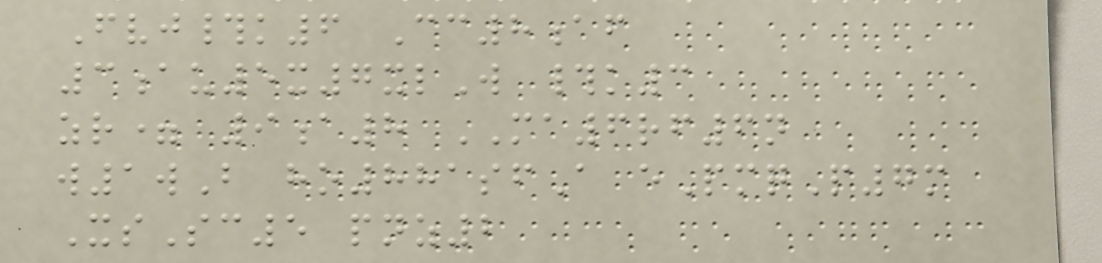Fvj#k6 Cc8af
3au5x7xlW #k3
zr= 9a8 MA6rf6n
w1wB ho881sfA ePmqP7m
XsSc5 pnz2
